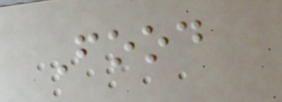Food
